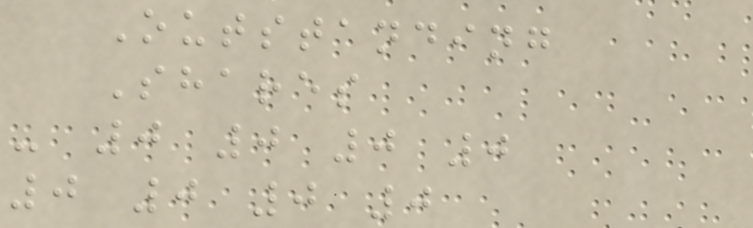Outstanding
Shares
- 0 0 0 0
0 0 0 0
